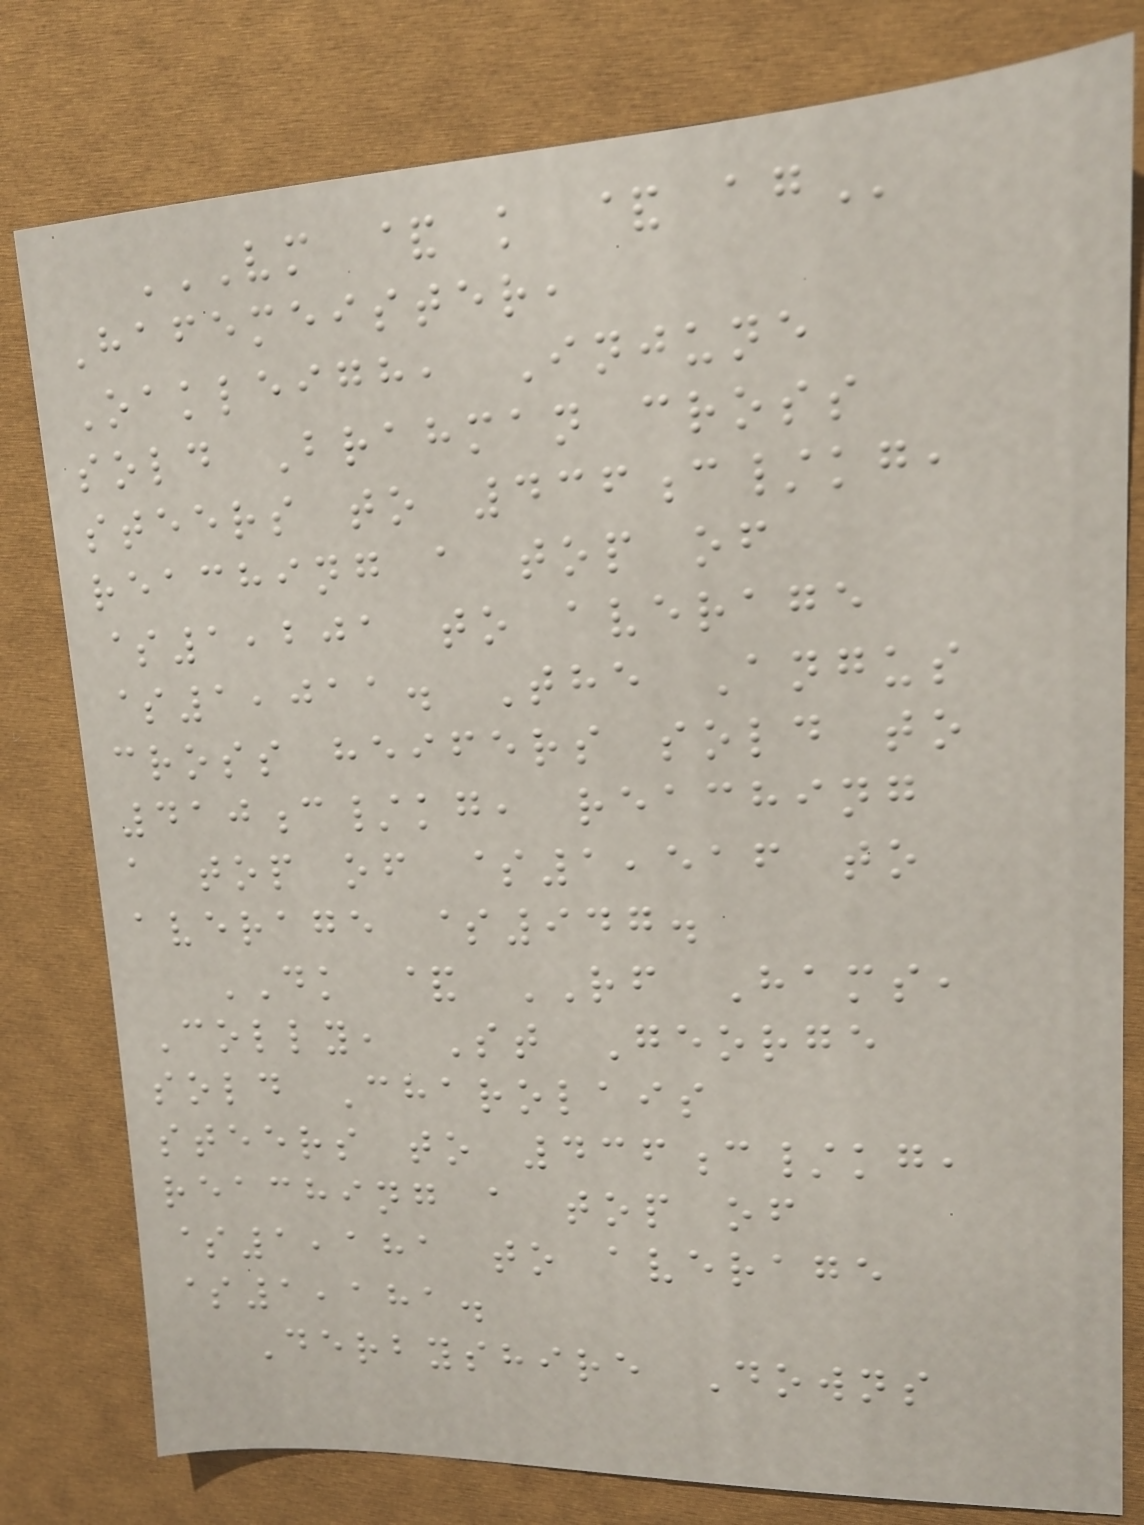VM & K & AG
Hafemeister,
Oakleigh, Injune
sold Brahman cross
steers to 436c/kg,
reaching a top of
$1,201 to average
$1,011. The Angus
cross heifers sold to
410c/kg, reaching
a top of $1,516 to
average $947.
DK & RF Hams,
Colly, St George
sold Charolais
steers to 436c/kg,
reaching a top of
$1,181 to average
$1,181.
Derbyshire Downs
